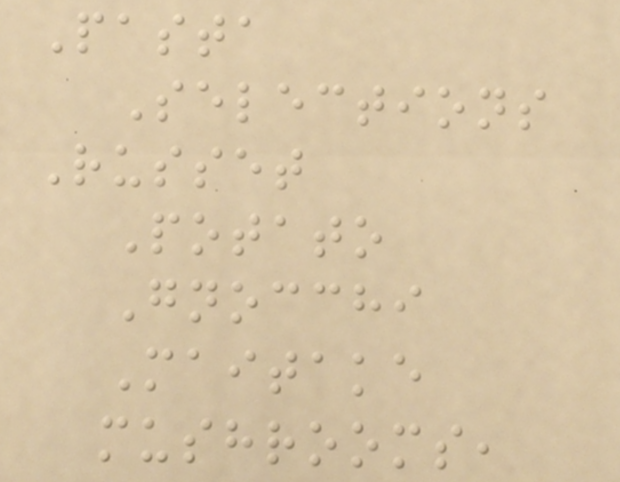Pasta
Selections
Russet
Potato
Gnocchi
Maitake
mushrooms,
